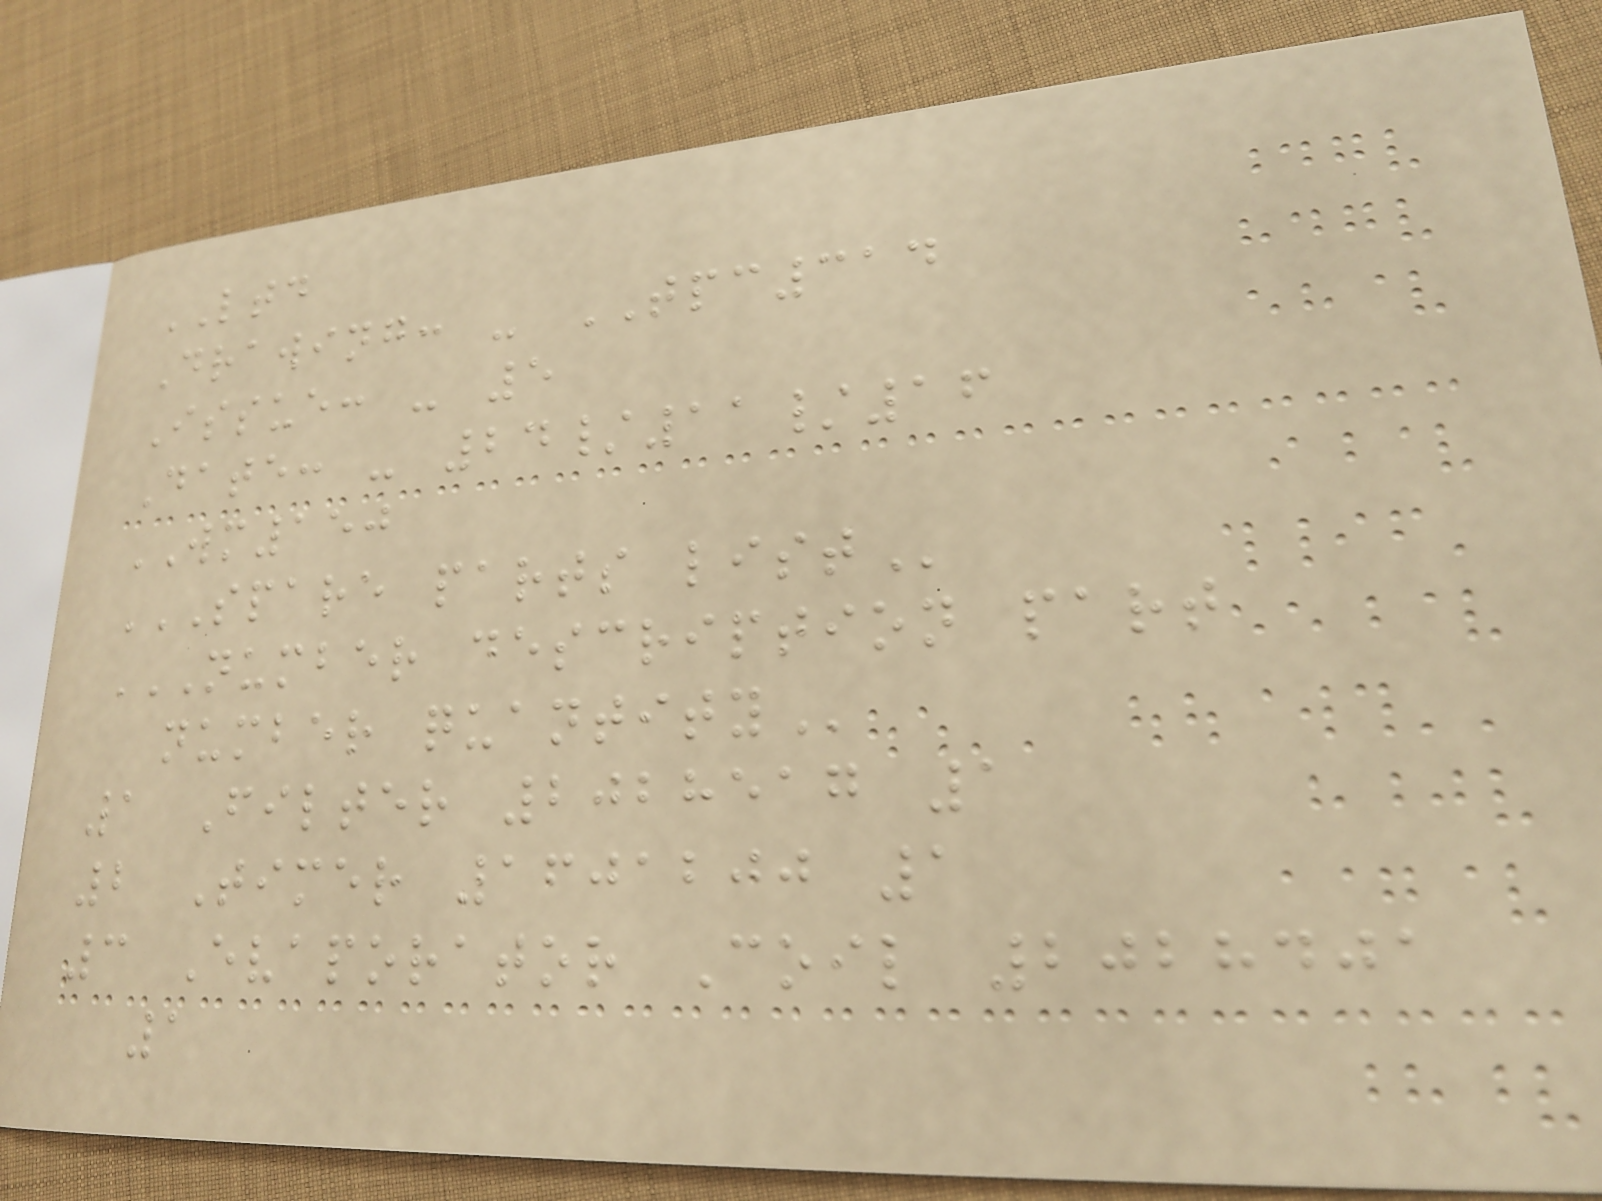LTD
Drawing: - TPC314
Issue: - 5
Date: - 24/11/16
WM150
SPARE PARTS LIST
NUMBER DESCRIPTION PART
NUMBER QUANTITY
1 Filter 2028517 1
2 Timer 1601200 1
3 Evaporator Coil 2028401
1
